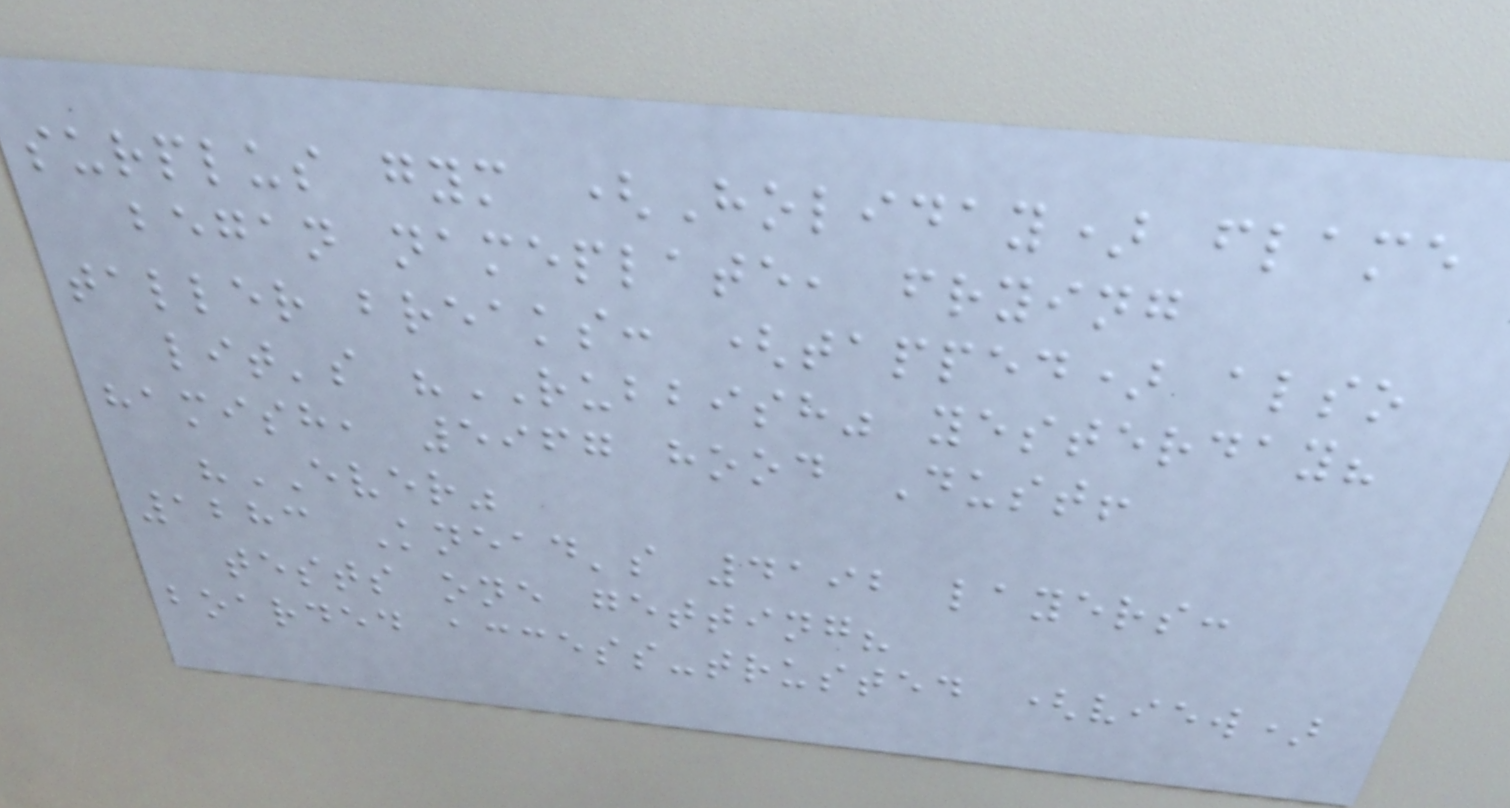surplus gym (Holiday) flame
began nameplate, frying
taller breaks: (tapped) also
lit's "RUBBISH" yesterday?
hamish, 5967 hood Dust!
"EVER"
1283 Knead's 4192 layers:
tests one getting?
boarded access-trusted (view)
